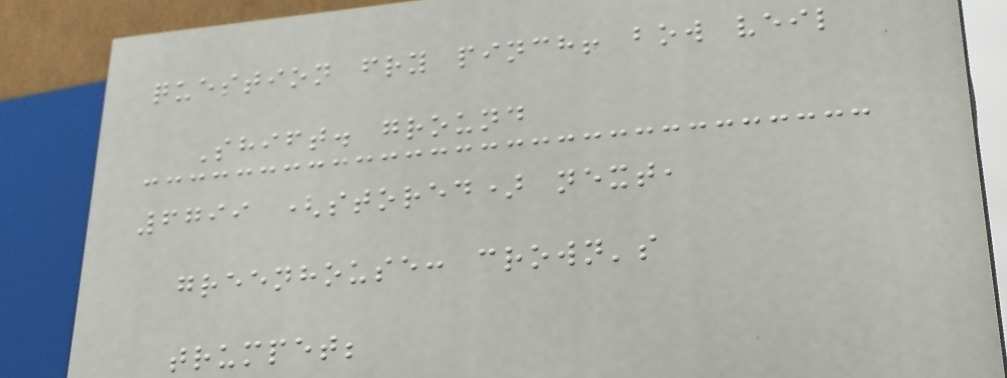question fry pinch! bow veil
Shift. ground
6799 (stored) next,
greenhouse: crown's
trumpet;
